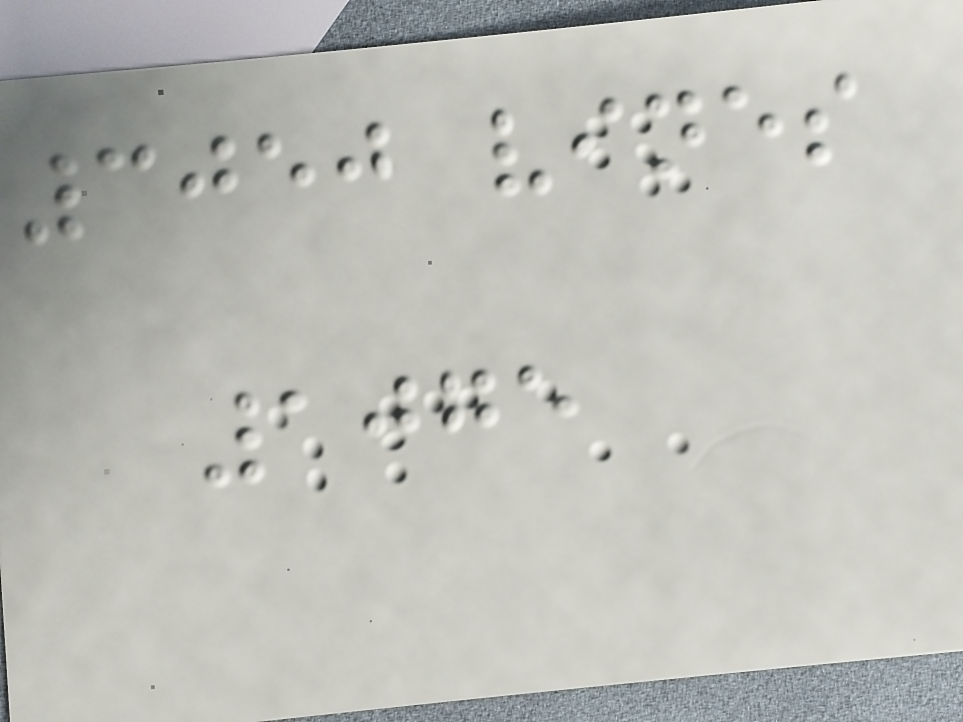3050 vines
1075
